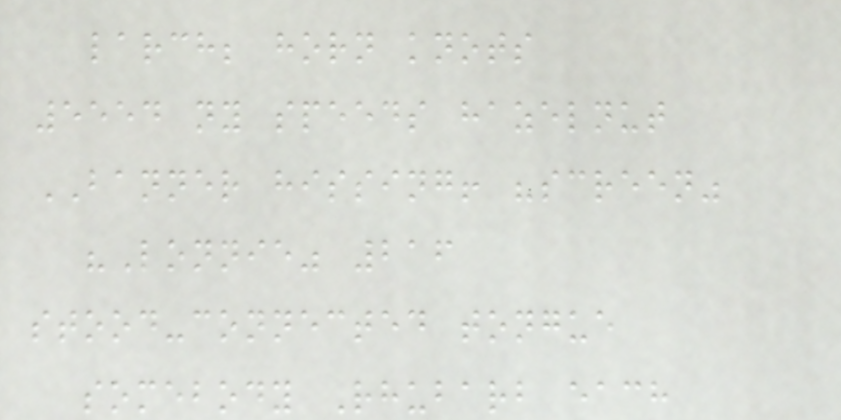larch; horn knots
5554 ny speeds hazelnut
BANNER hissing! "screen"
"Lonnie" 216
stood-connected tongue
somebody Rhubarb each
